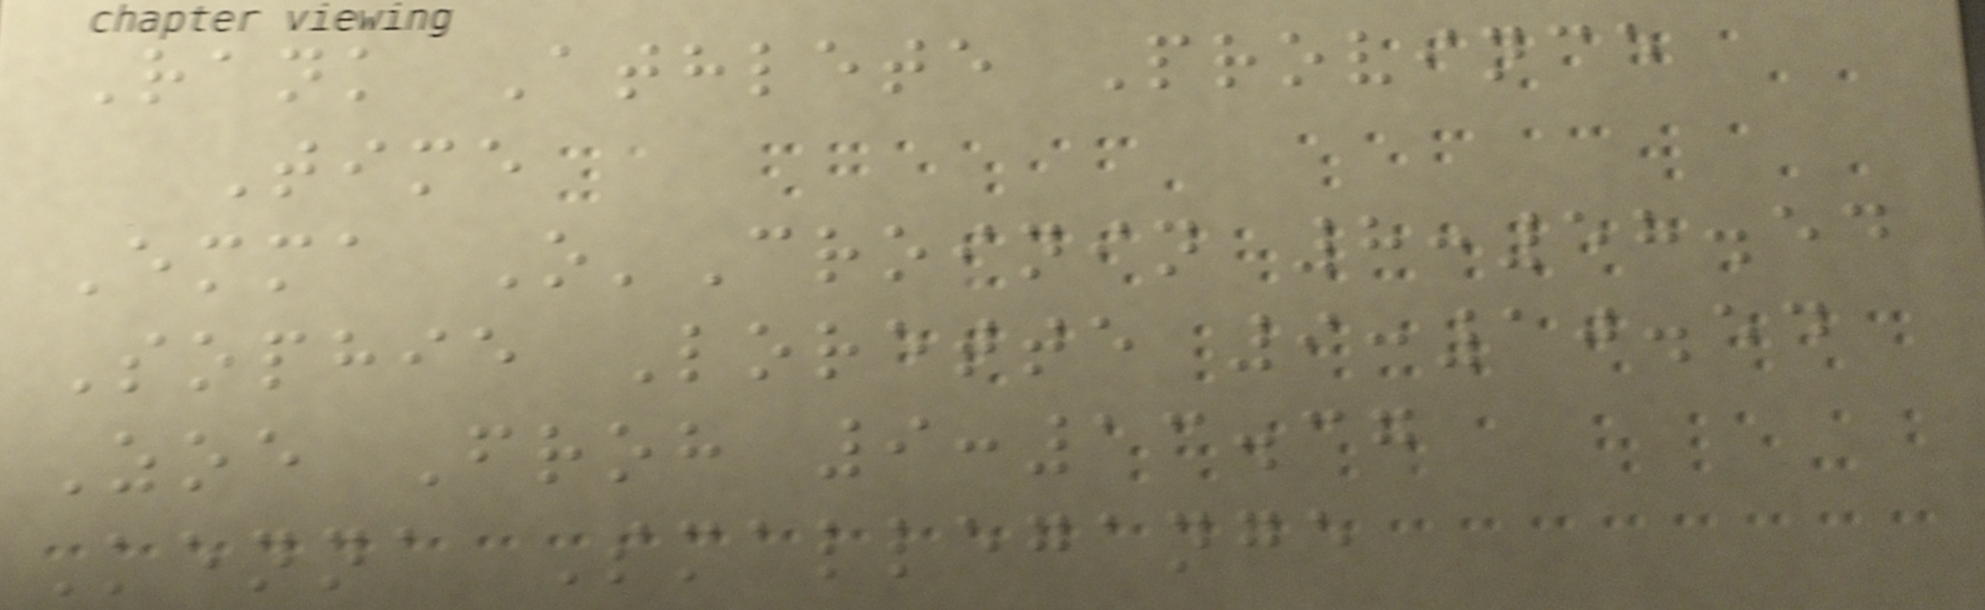Rank Athlete Province
Time
Emma O'Croinin 8:58.54
Sophie Lorette 9:10.54
Zoe Froh 9:13.37
Kenna Smallegange
